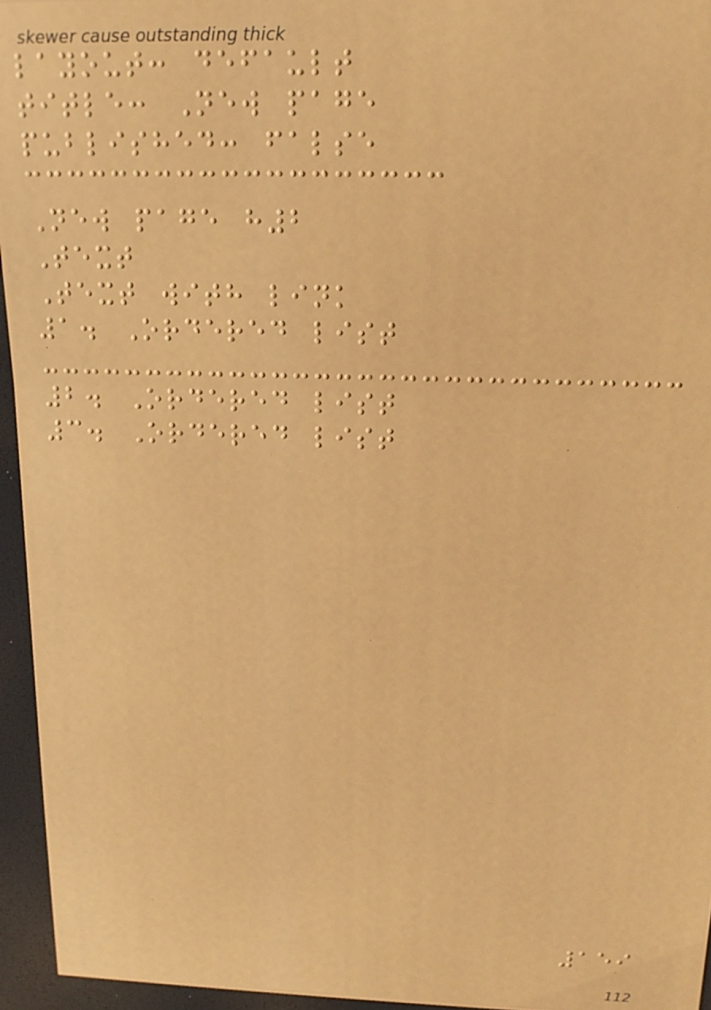layout: default
title: New page
published: false
New page h2
Text
Text with link
1. Ordered list
2. Ordered list
3. Ordered list
159
